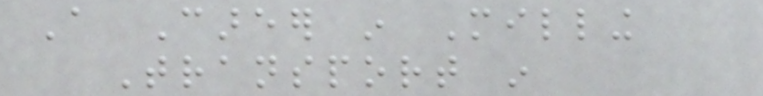A Career in Milling
Transport in
